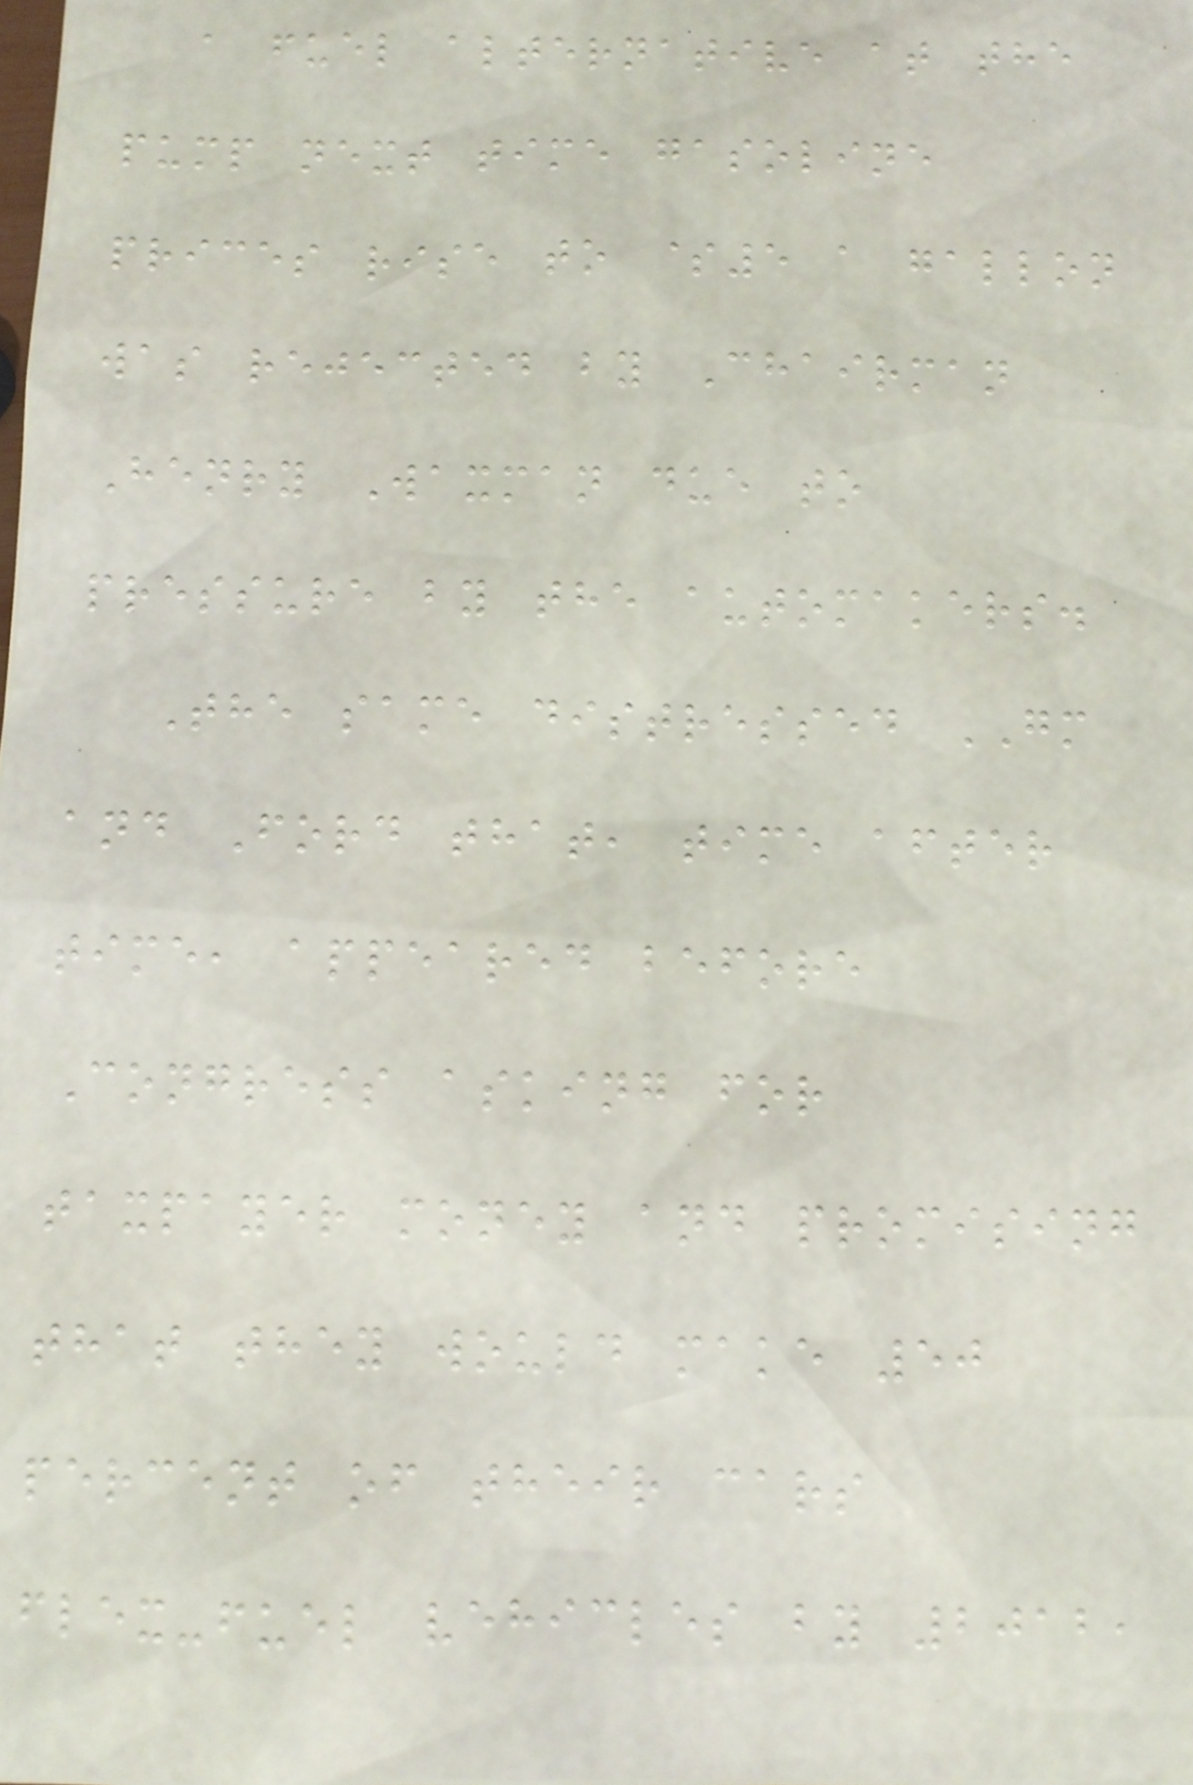a fuel alternative at the
pump next time gasoline
prices rise to $5 a gallon
was rejected by Chairman
Henry Waxman due to
pressure by the automakers.
The same distressed GM
and Ford that, time after
time, appeared before
Congress asking for
taxpayer money and promising
that they would make 50
percent of their cars
flex-fuel vehicles by 2012,
